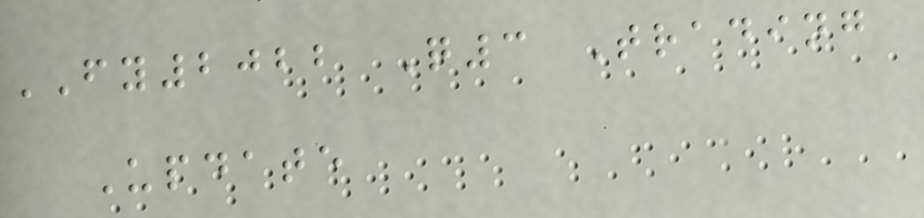FY2022 Q3 Trading
Update
